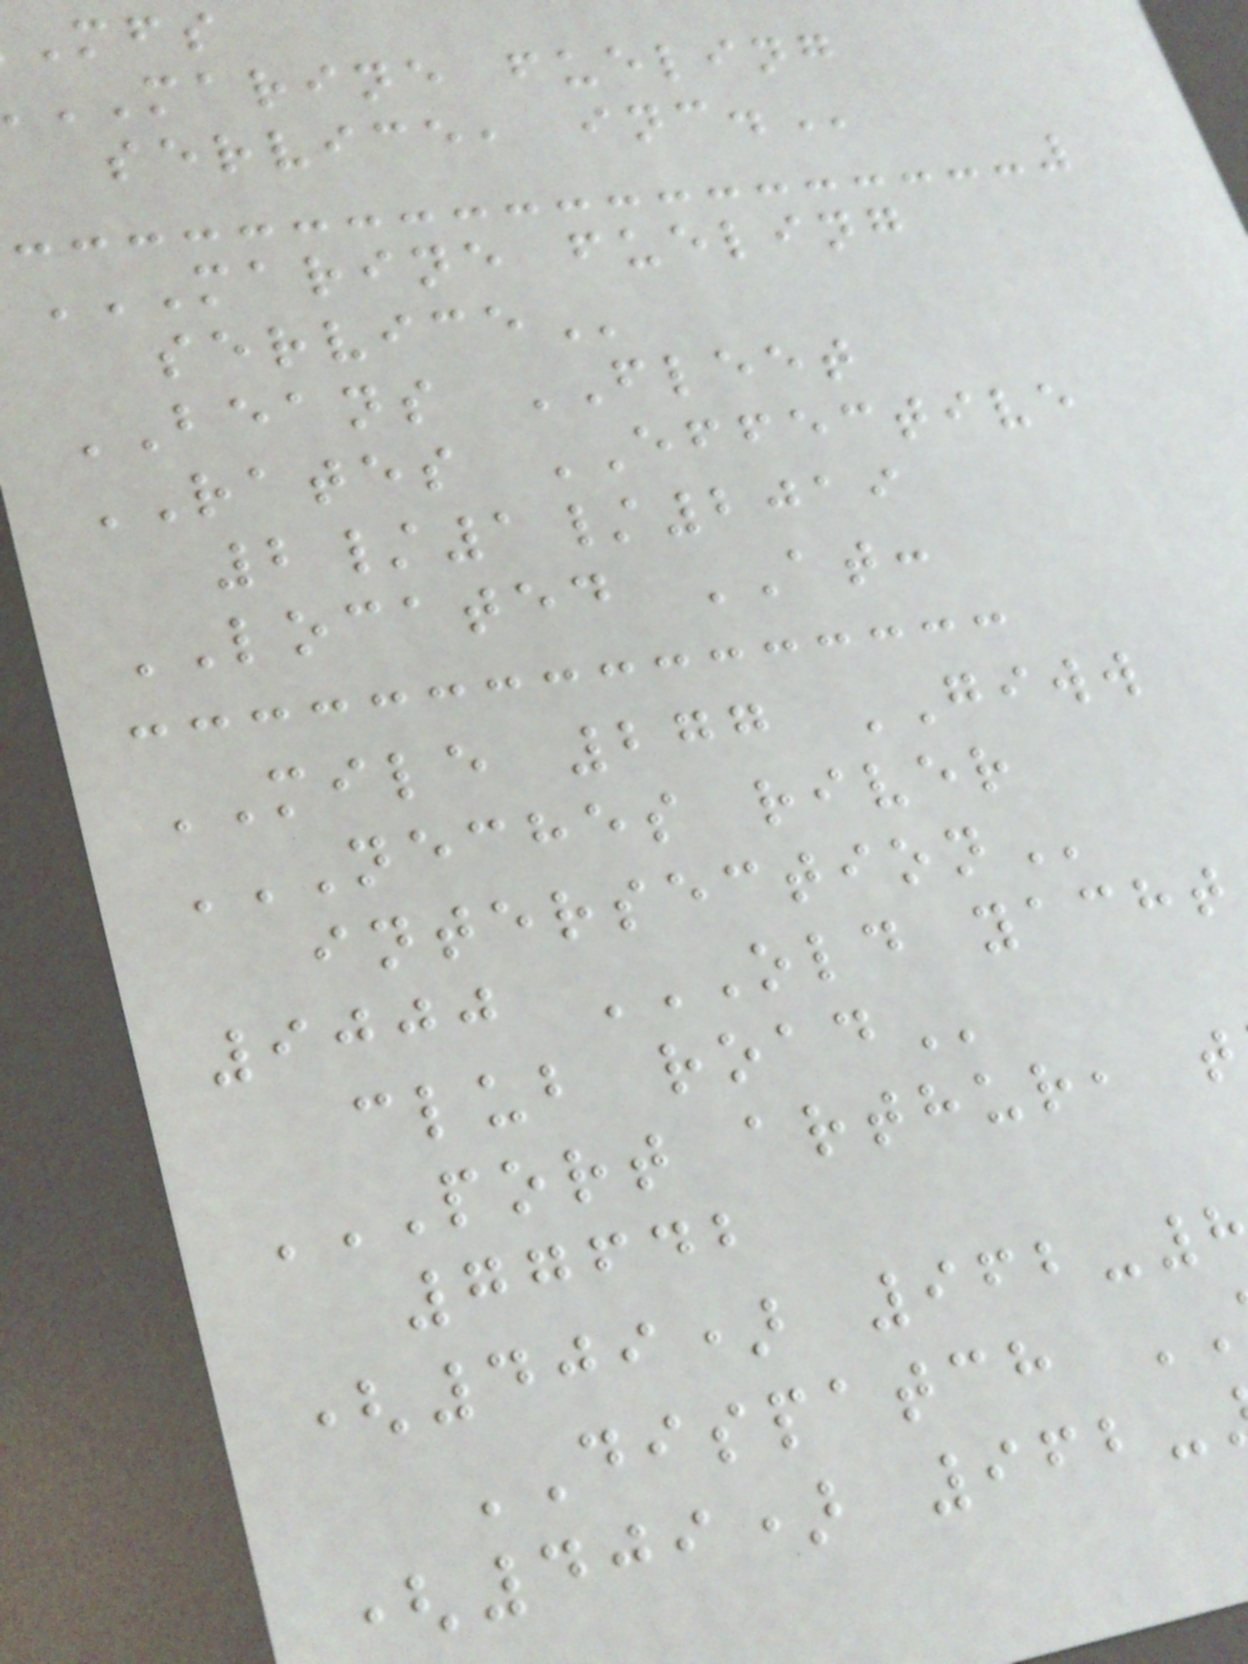MARINE fueling
service,
MARINE FUELING
BEANS FLEET
RATES EFFECTIVE
2/1/2019
LOCATED AT:
MILE 277 GIWW
NECHES RIVER
9000 OLD YACHT
club
77642
(409) 962-
DISPATCH
(409) 962-
